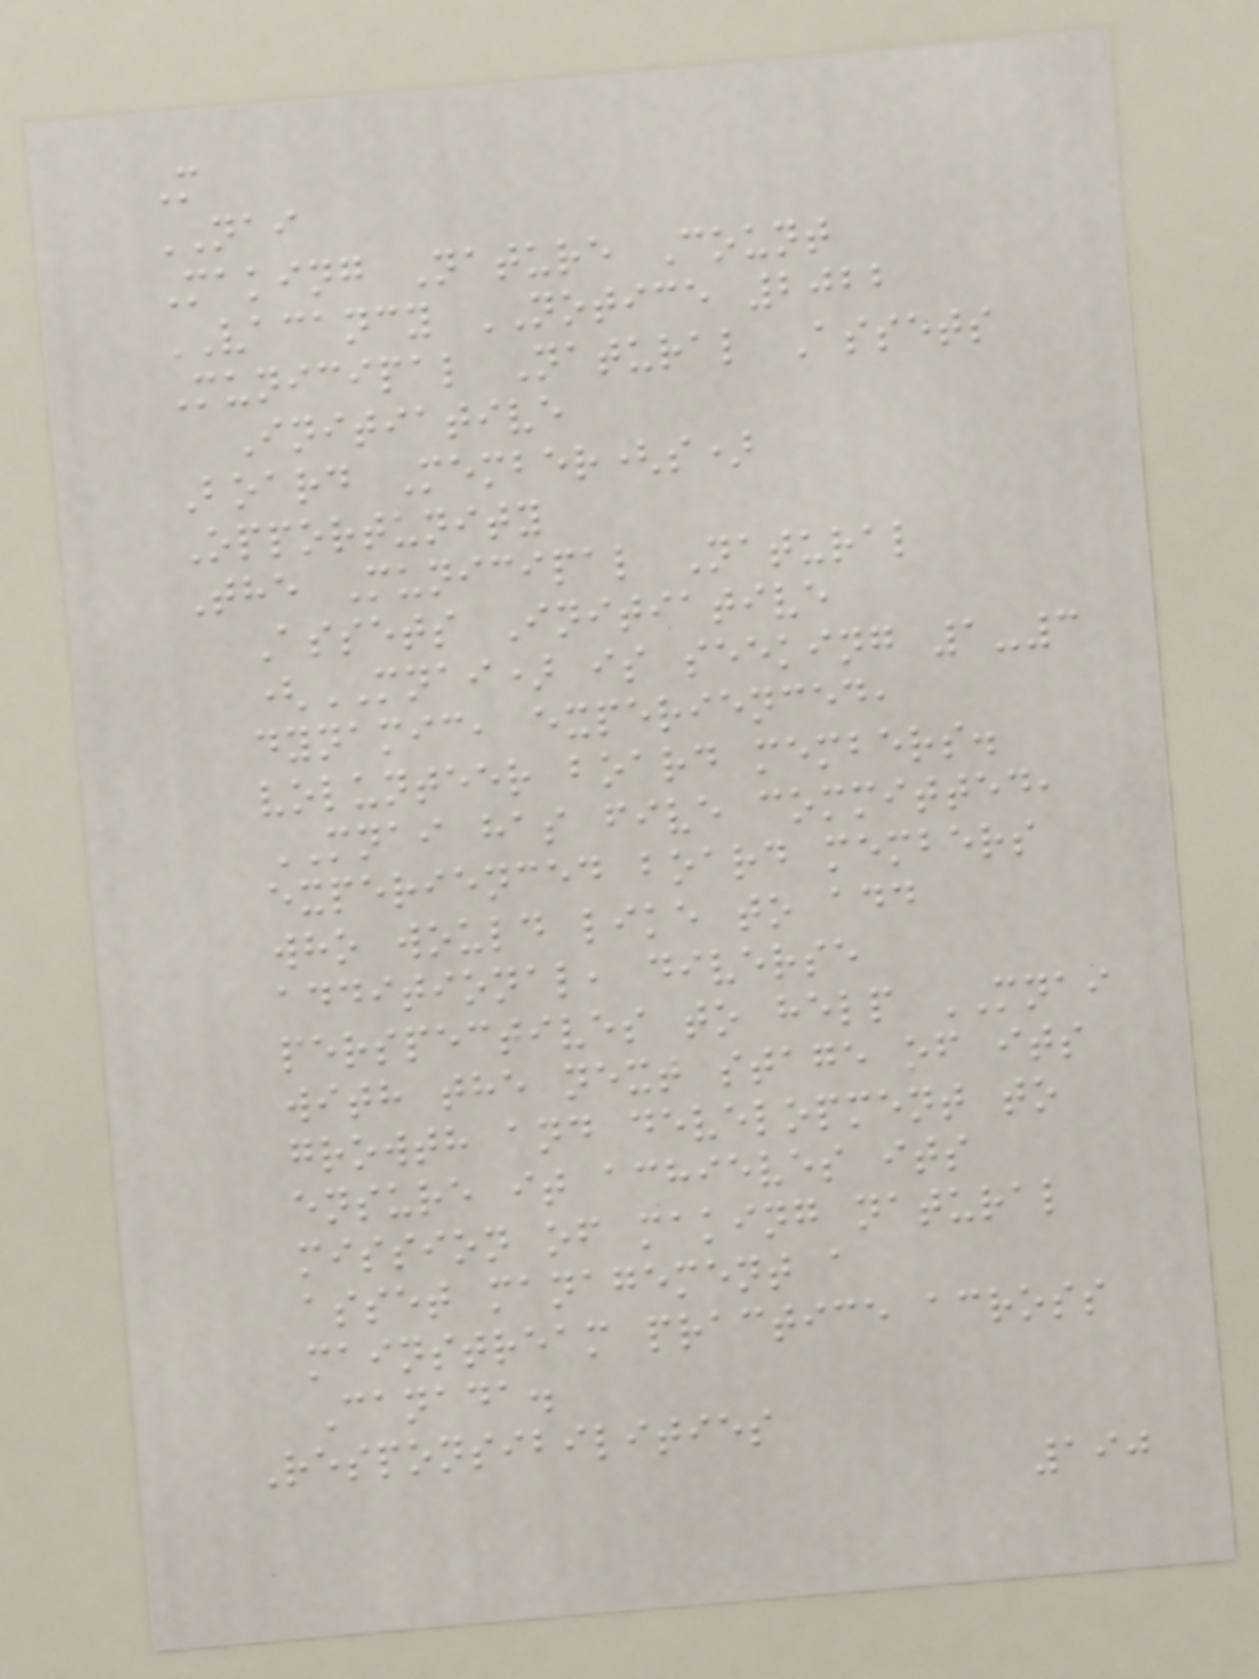M
NAI
Making Nature Count
VACANCY NOTICE 2022
Municipal Natural Assets
Initiative
Board Member(s)
Opportunity
The Municipal Natural
Assets Initiative
(MNAI) is seeking 1-3
dynamic, experienced,
volunteer board members.
MNAI has five committed,
experienced board members
who would like to add
additional, diverse
perspectives to help MNAI
with the next stage of its
growth and development to
ensure it achieves its
mission of making natural
asset management a
mainstream practice across
Canada.
Responsibilities
190
